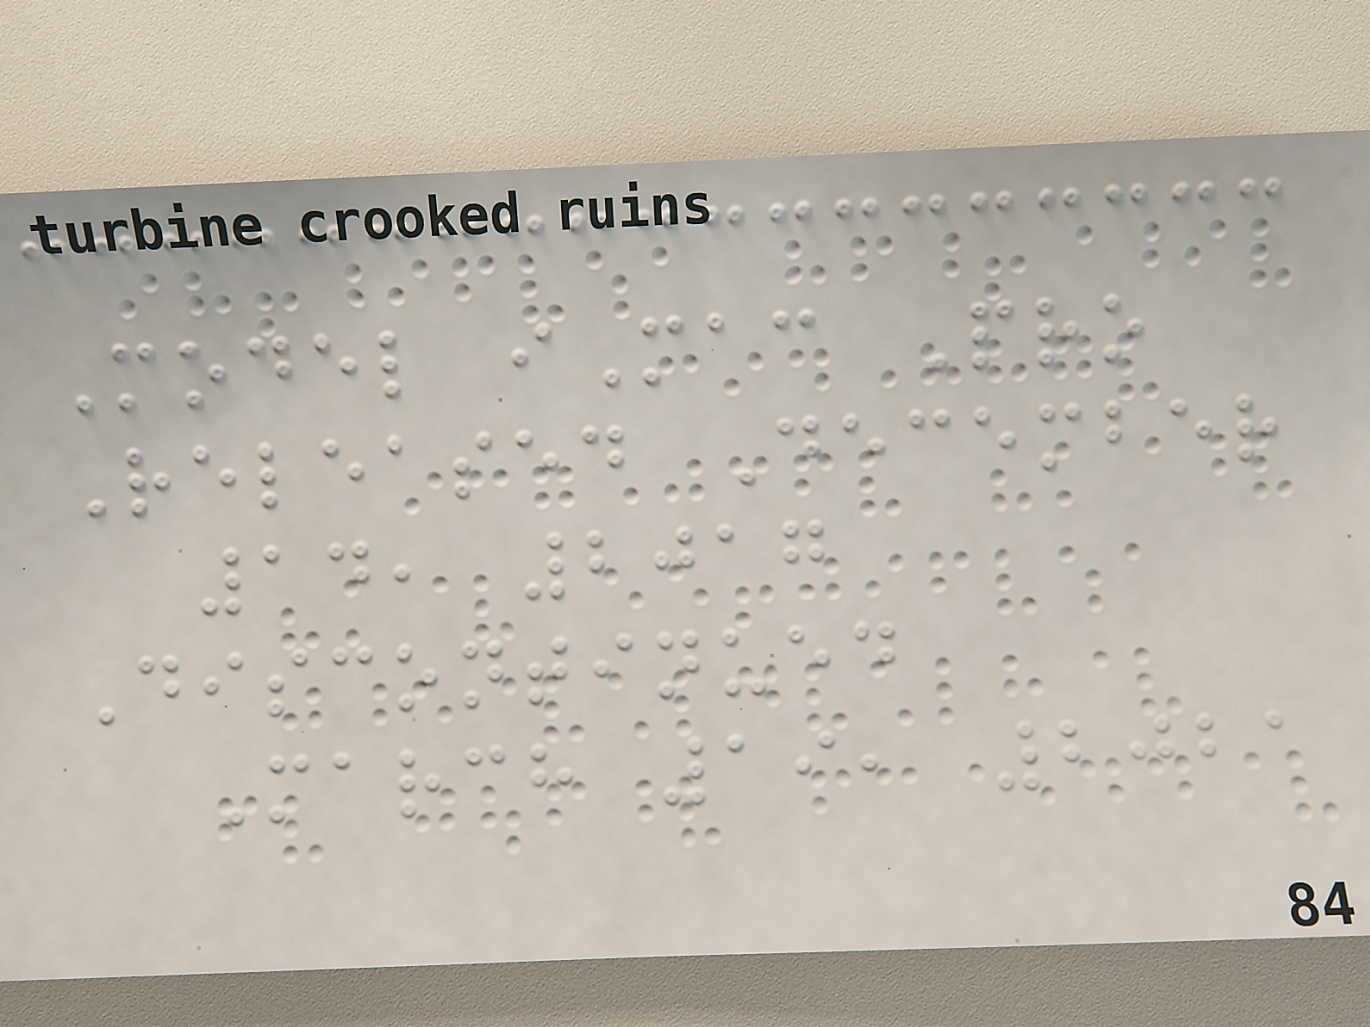Model iMac Pro
Released December
14, 2017
Discontinued
March 19, 2021
